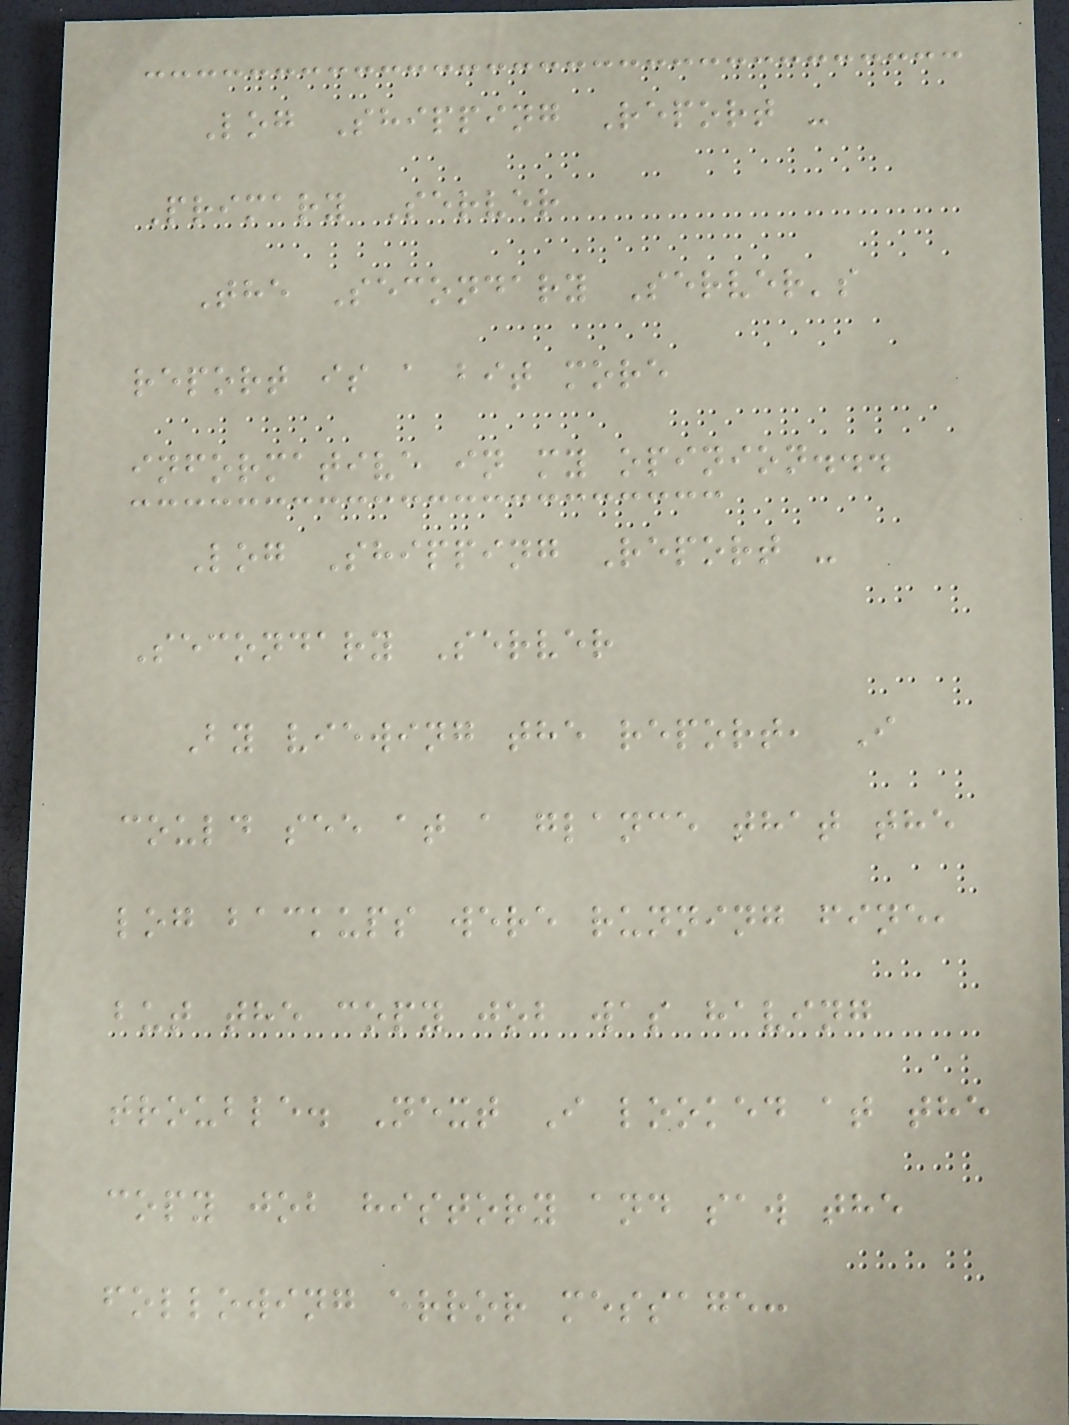Log Shipping Report -
Primary Server
The Secondary Server's
report is a bit more
informative in my opinion...
Log Shipping Report -
Secondary Server
By viewing the report, I
could see at a glance that the
log backups were running fine,
but the copy job was having
trouble. Next I looked at the
copy job history and saw the
following error message:
